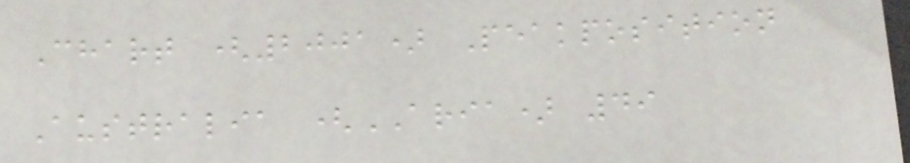Chart (2001) Peakposition
Australia (ARIA) 49
